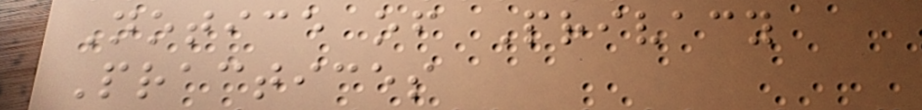Notice of Privacy
Practices
